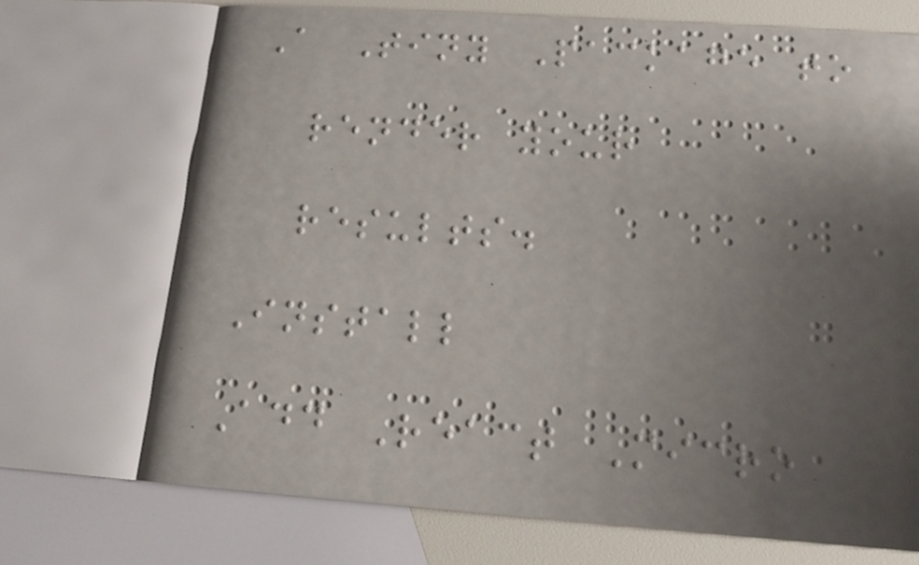A Tiny Package to
render your
results.
Install
Add React Micro
